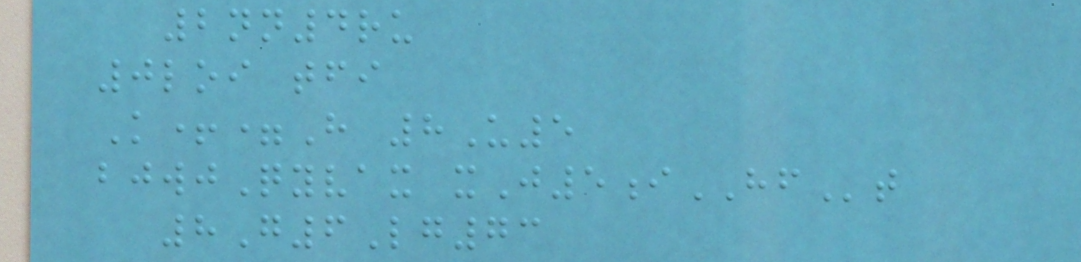2nn4ru
0loi tfi
K+=H 8U5
bjwjQyvax xJ5iHFt
8G6Lg73
